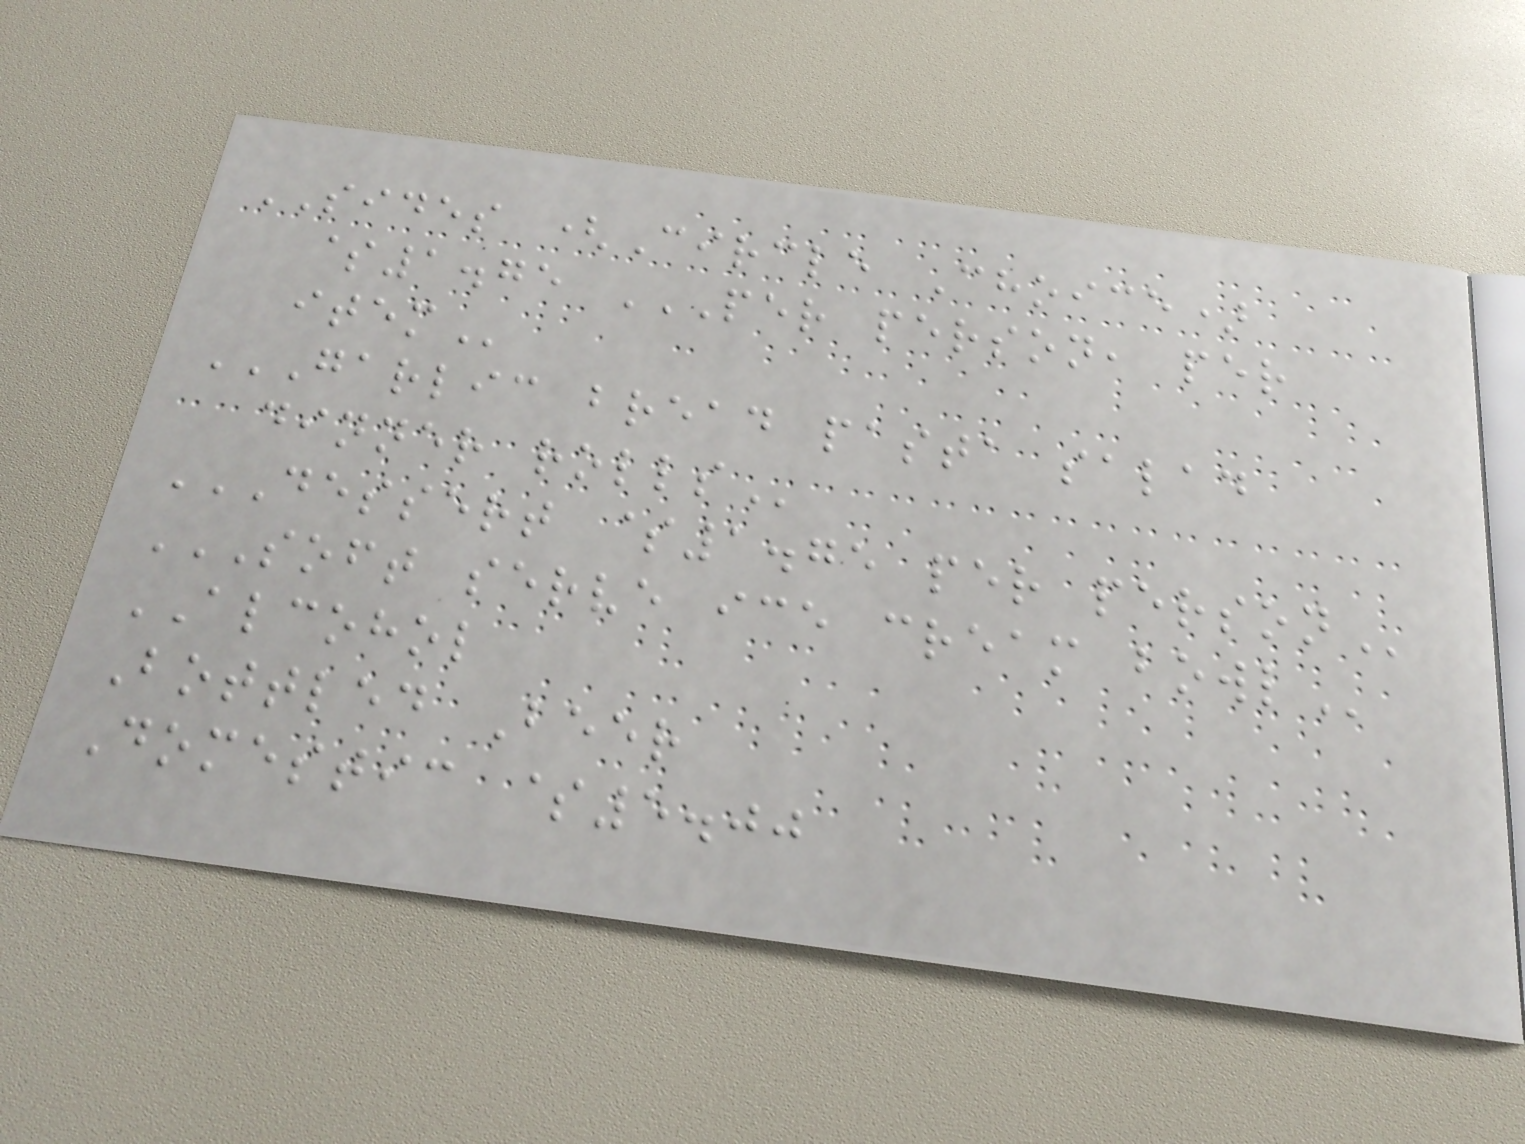SIDES (Circle Choice)
$1.75 PER PERSON, PER
ITEM
GARLIC BREAD PASTA SALAD
DINNER ROLLS
DESSERT $1.75 PER PERSON
SOFT SERVE ICE CREAM BOWL
ALCOHOL
Bottled Beer
Domestic $5.00
